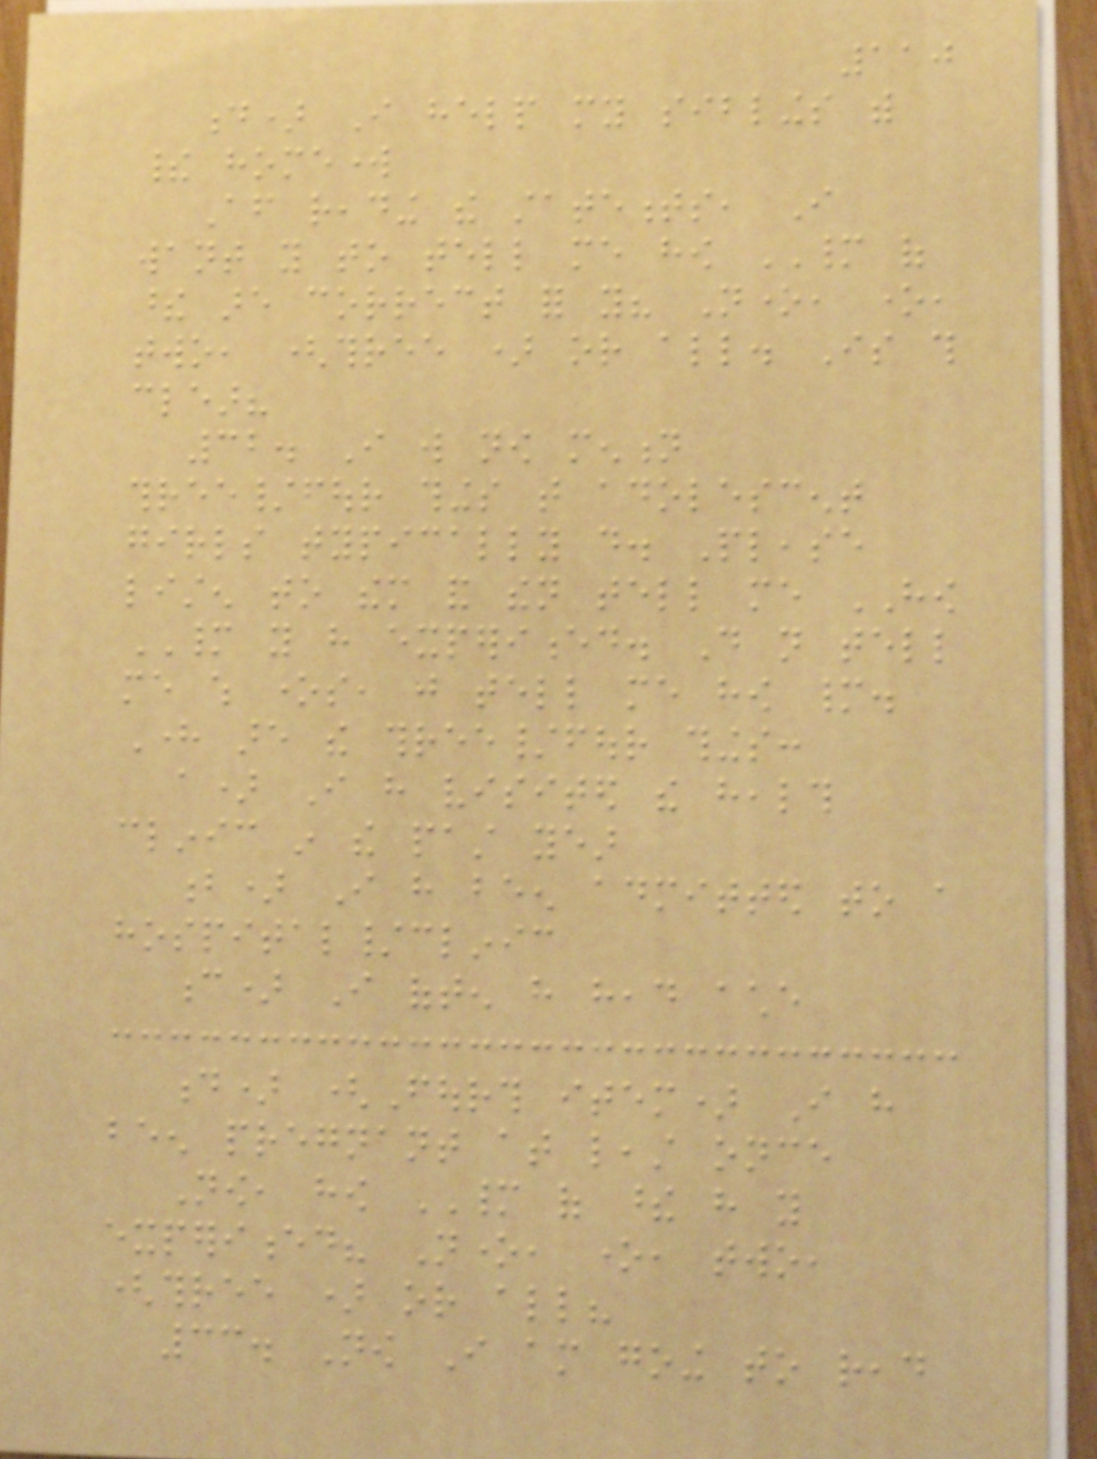110
d) I help my siblings with
their homework
After reading the statements, I
want you to tell me how MANY of
these are correct for you? None, one,
two, (three ) or all. Is this
clear?
32. I will now mention
three/four things that adolescent
girls typically do. Please
listen to them and then tell me HOW
MANY you have experienced. Do not tell
me which ones, just tell me how many.
Here are the three/four things:
a) I have visited the health
clinic in the past year
b) I have been admitted to a
hospital/clinic
c) I often have head ache
d) (Fourth item) I have
been pregnant at least once
Now, how MANY of these have you
experienced? None, one, two,
(three ) or all?
33. Now I am going to read
